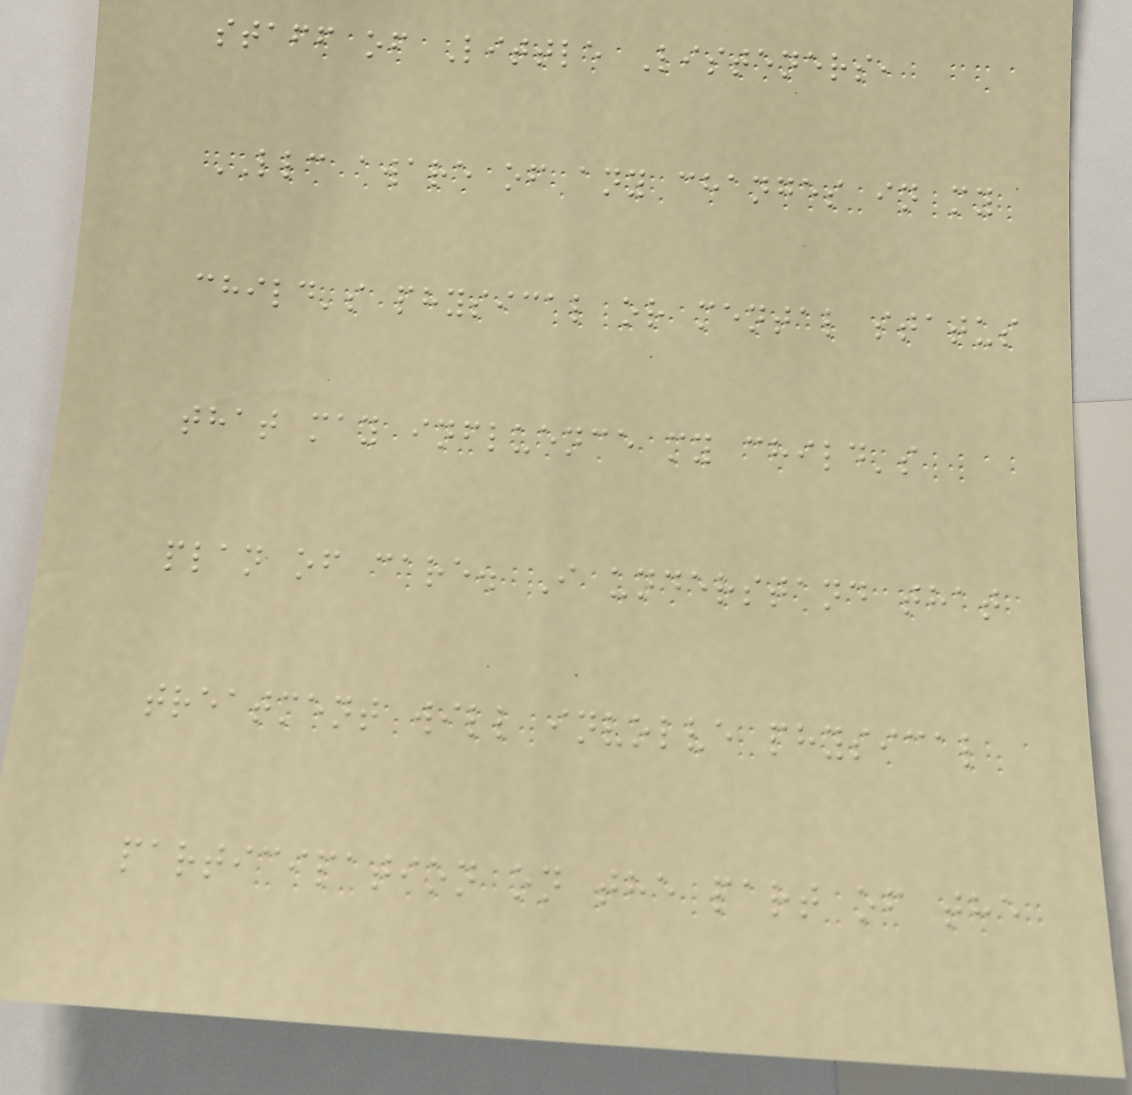staff of Little Listeners,
LLC aware of any changes in my
child's physical or mental status
that may influence my child's
plan of care. I understand that
treatment will involve physical
participation on the part of the
